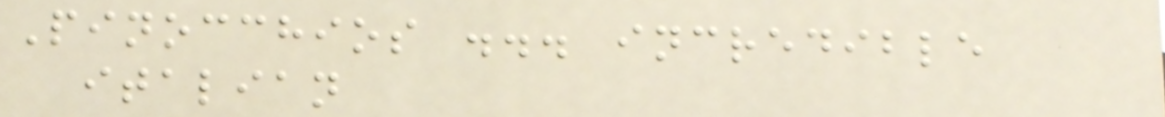Pinocchios ... incredible
italian
